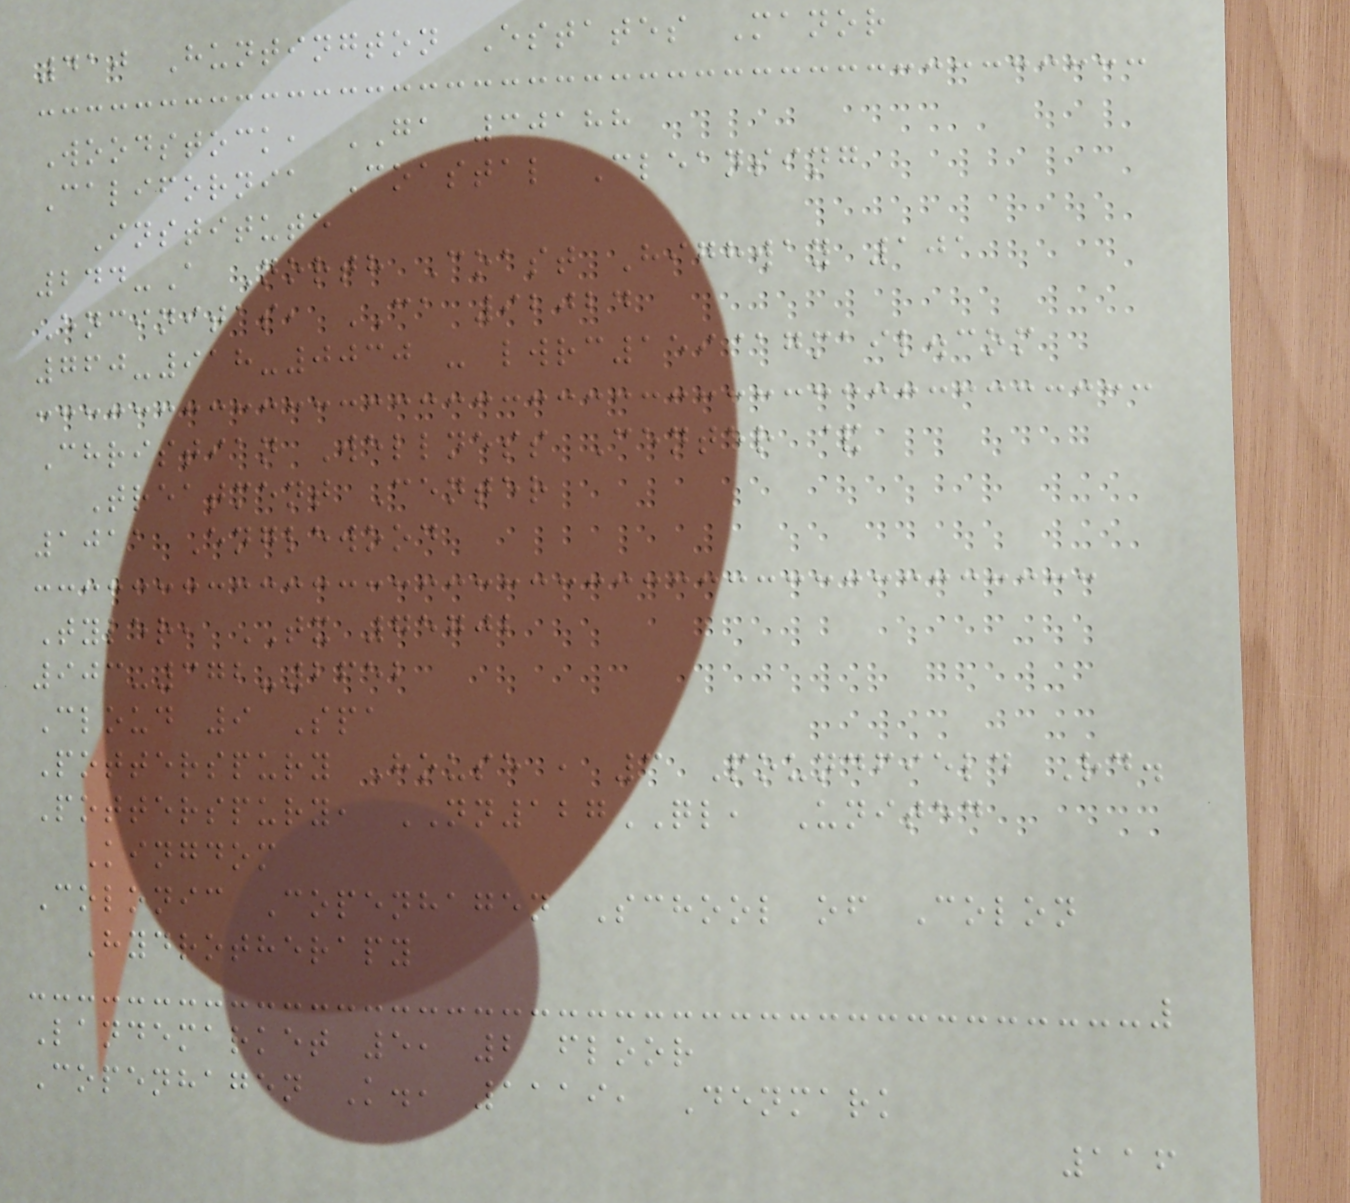410 Huntington Estates Manor
Woodstock, GA 30188
California Coastal Cleansing
Institute
244-A North Coast Highway 101
Encinitas, CA 92024
760-918-0030 - lwrc159@gmail.com
Christian Wellness Center &
Treatment Center
1011 Englewood
Tyler, TX 75702
903-372-2652
Cloud 9 Spa
Potterspury House , 3 Poundfield Rd.
Potterspury, NN127QL, United
Kingdom
Colonic Copenhagen School of Colon
Hydrotherapy
Landemarket 5, 2 floor
Copenhagen K., 1119, Denmark
116
